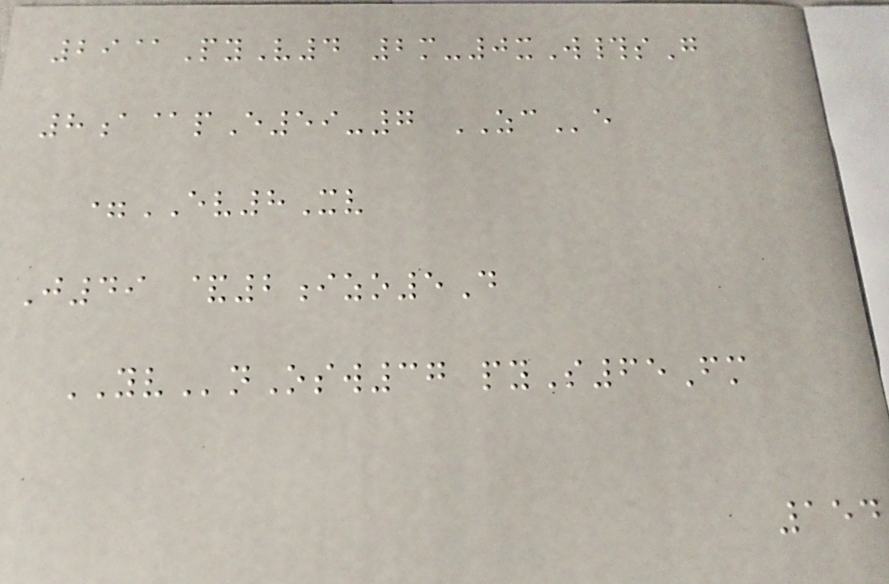29@PyV4 2m-0xW#sG
8a@pE59-7 ZCe
=EV8Xv
J49 &2izo5D
YVnOsw37 pyS65Fm
154
